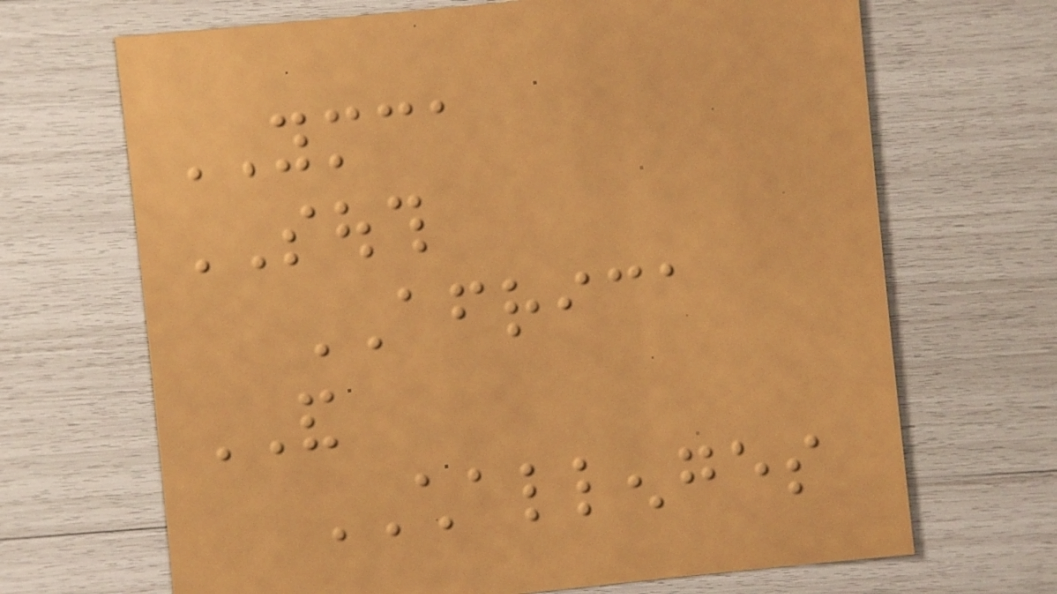YMCA
SOUTH
AFRICA
AND
CHALLENGES
